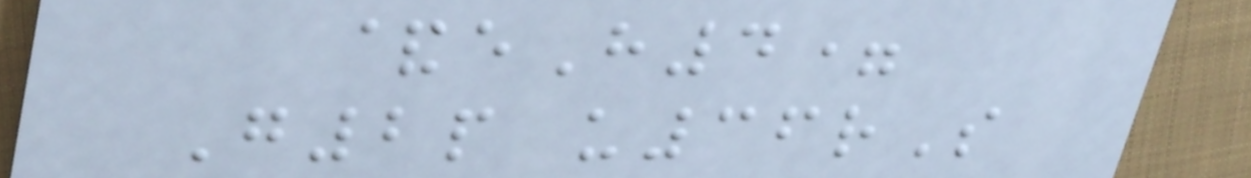&eH4=
G2p u36rS
